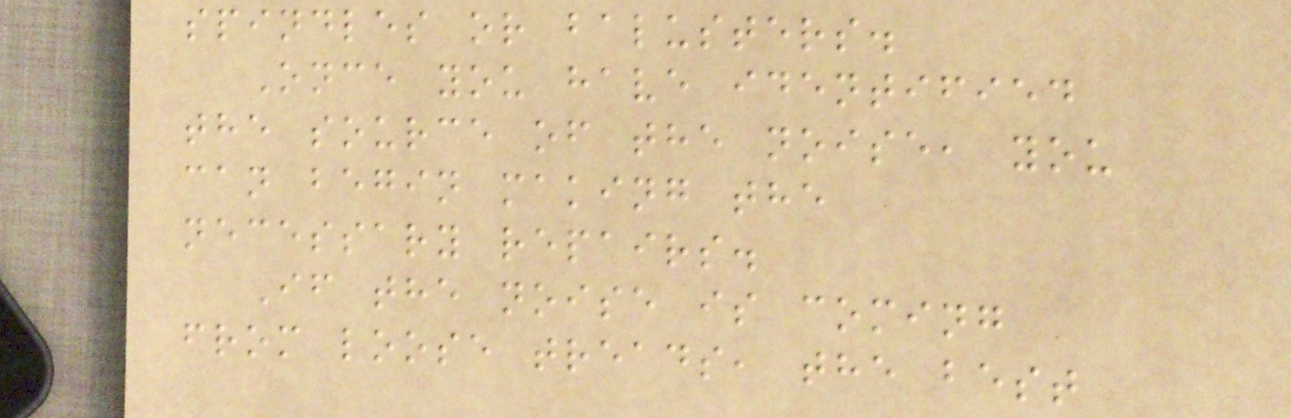spindles or balusters.
Once you have identified
the source of the noise, you
can begin making the
necessary repairs.
If the noise is coming
from loose treads, the best
